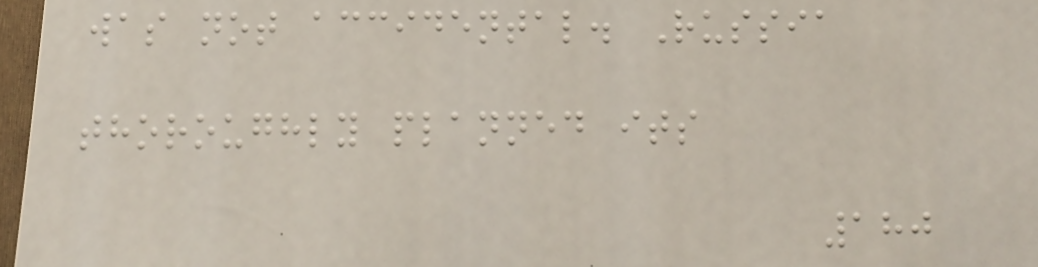was not accidental. Russia
thoroughly planned its
180
